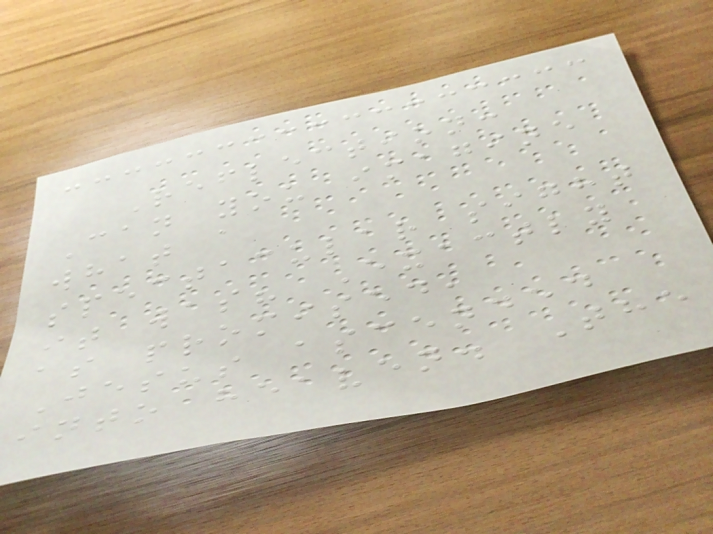Reflection:
Can you imagine
what a
spectacular sight
it was? Exactly
as promised,
Jesus ascended
into heaven. The
